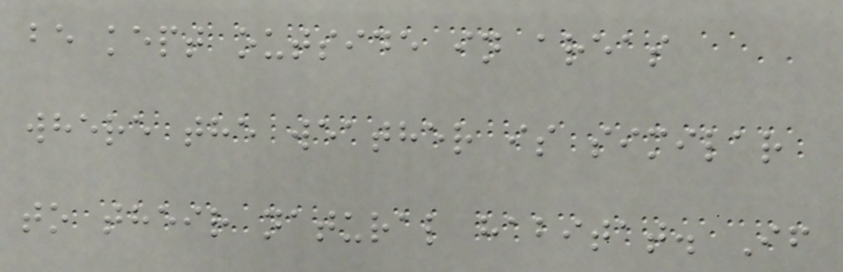be kept outside in areas
where the weather is similar
to their natural habitat. If
